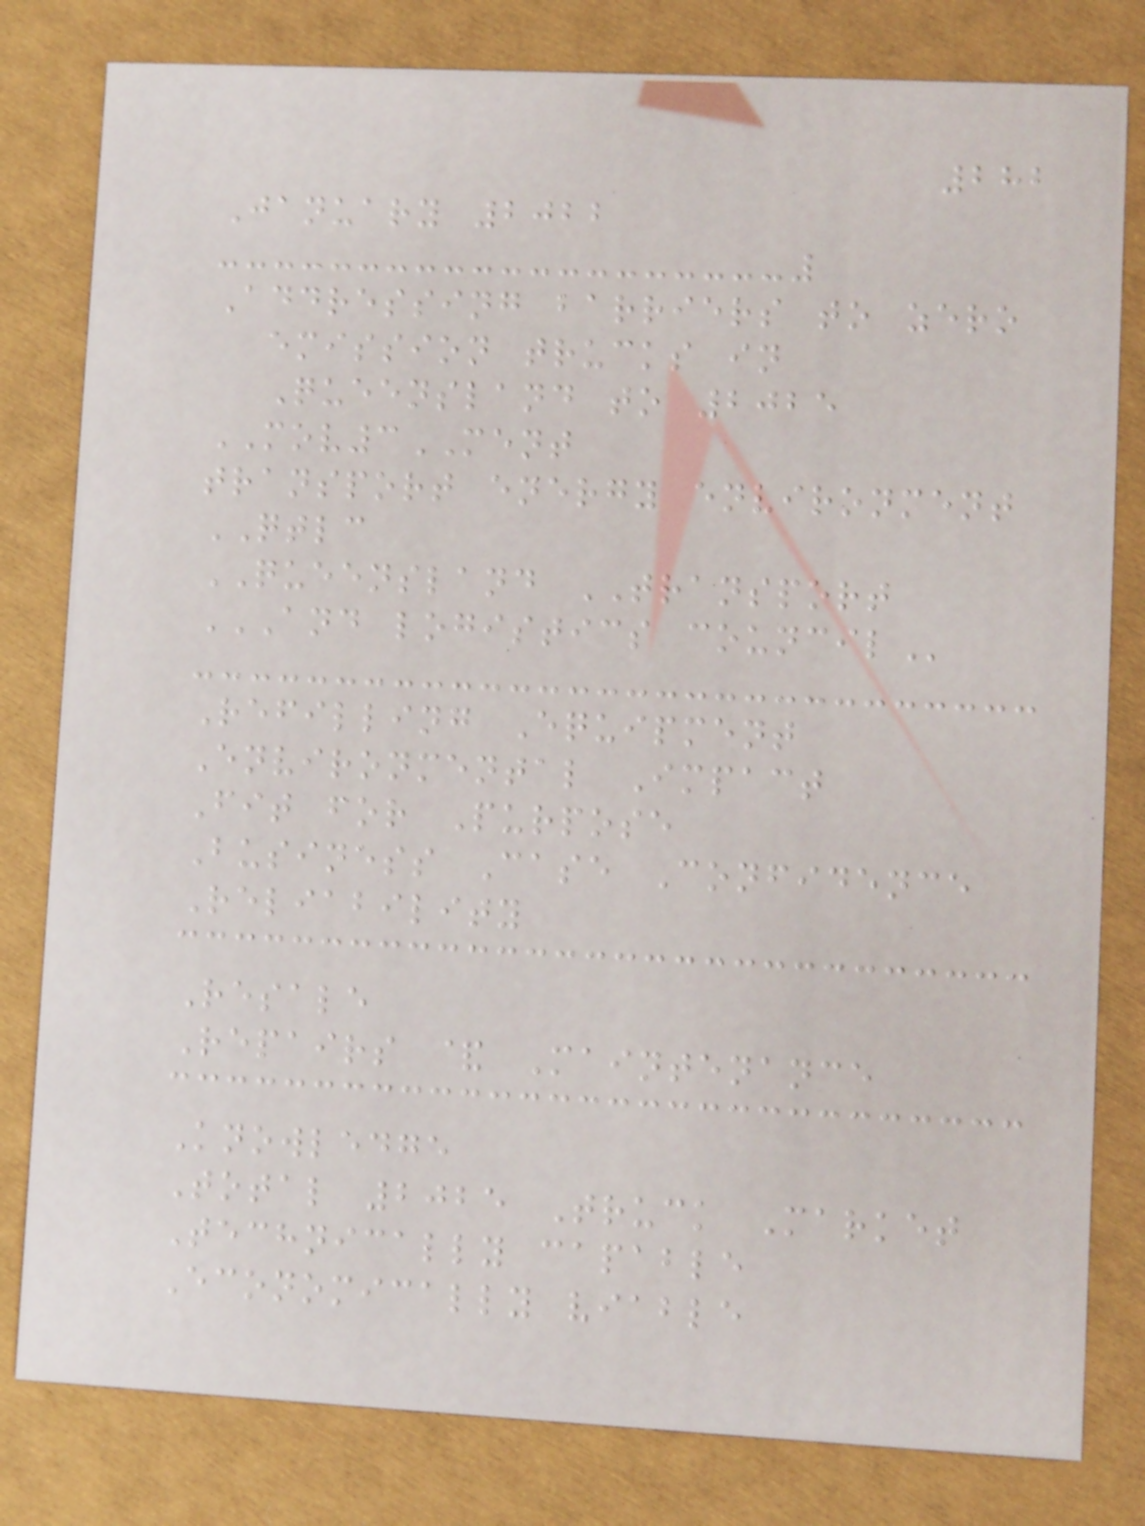282
January 2022
Addressing barriers to zero
emission trucks in
Queensland to 2025
MOV3MENT
transport energy environment
QTLC
QUEENSLAND TRANSPORT
AND LOGISTICS COUNCIL
Refilling Equipment
Environmental Impact
Fit for Purpose
Business Case Confidence
Reliability
Resale
Repairs & Maintenance
Knowledge
Total 2025 Truck Market
Technically capable
Economically viable
